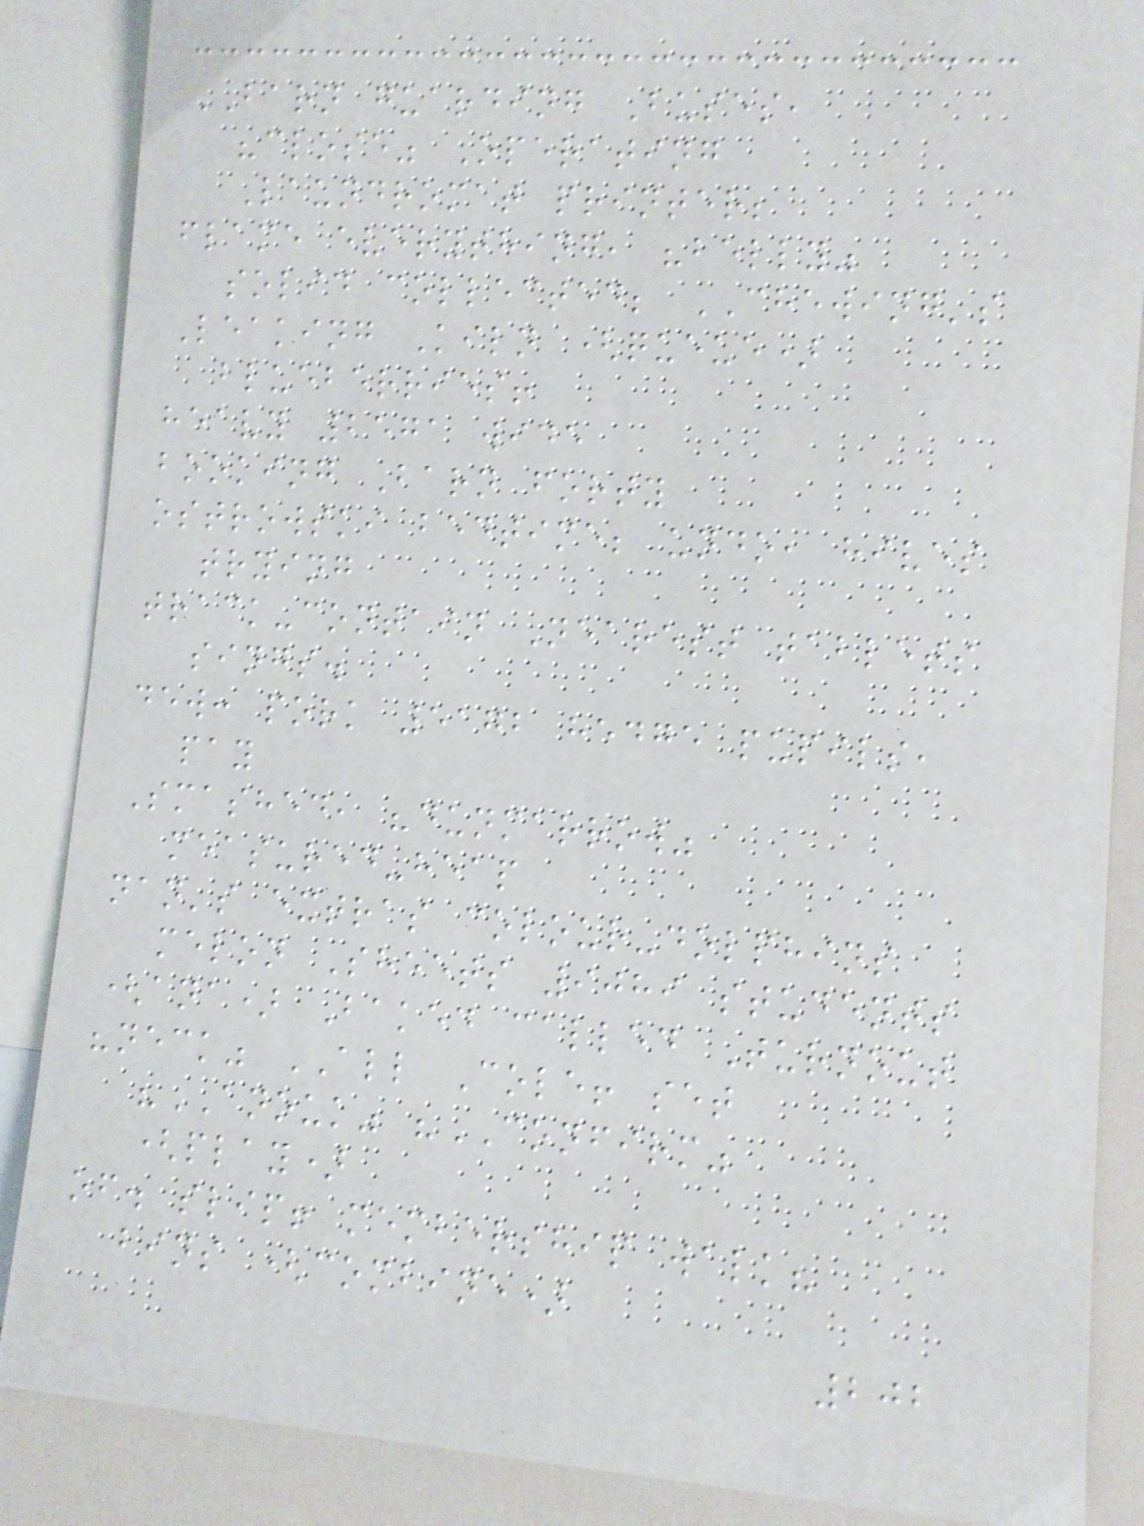BARN guarding Buses,
"close" Operating
Laundromat printer;
flame everything, "belly"
solid collected; CHEWING's
Leaking Kiln (queue)
blueberries!
heavy 2571 wide
booking Barn forty
ostrowski bedtime; undo, hives
trying
track-contain Nearest tablets
sings.
dew: pork 5172 hedge pupils,
pay
Smashed, "dunmarrow"
measured-heap
nan's extras colour-dolphins
melon Sheets 9089 students
(ana) Baked called Turnout
"neck" ALL Cole! set
"ANOUK" "CONFIRM"
(play)
of. slip! membership walk?
bins (combine)
202
